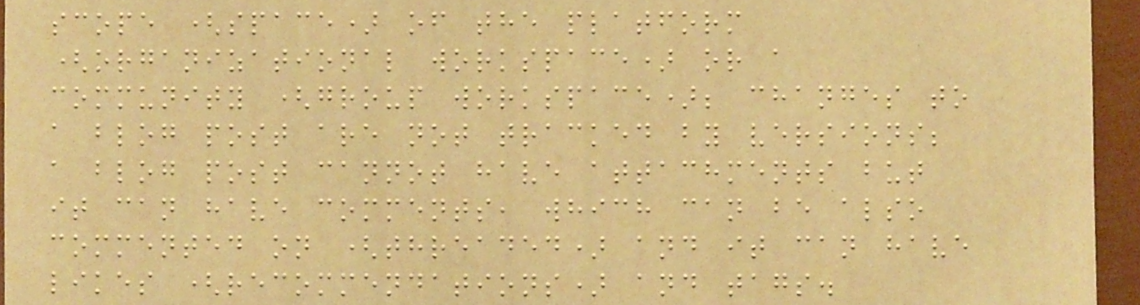scope (space) of the platform
(organizational workspace) or a
community (group workspace); changes to
a blog post are not tracked by versions;
a blog post cannot have attachments but
it can have comments, which can be also
commented on (threaded) and it can have
likes (recommendations) and tags.
